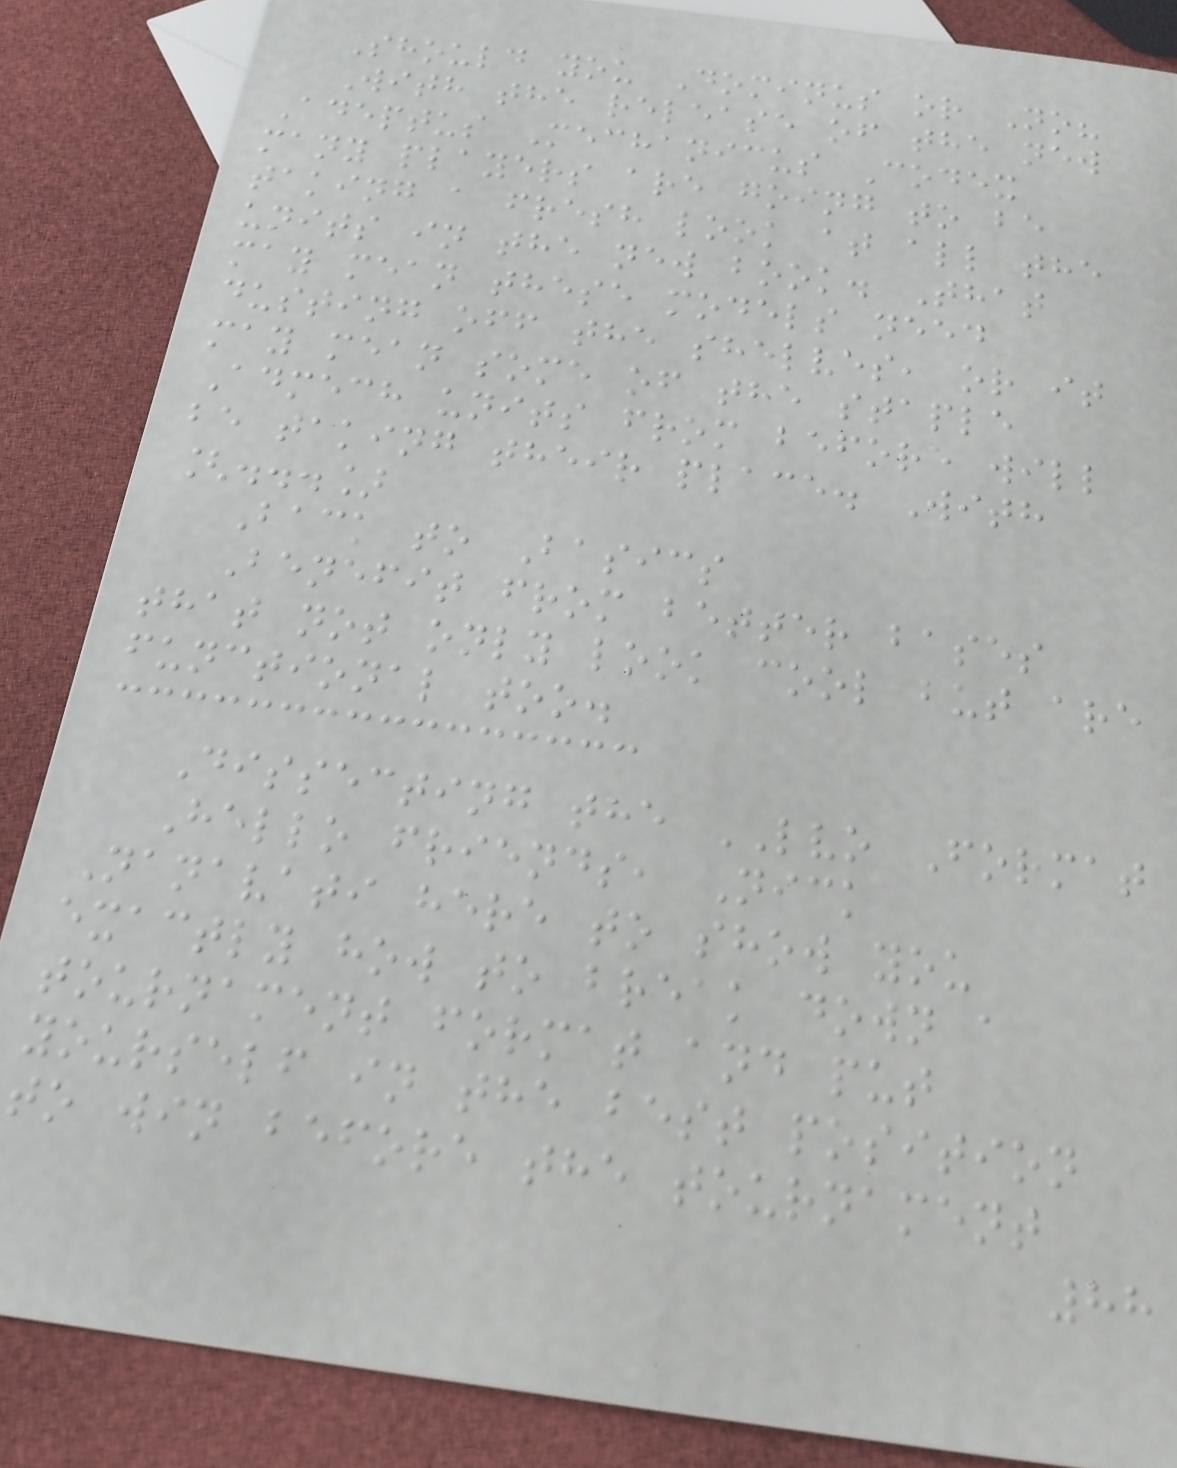Should you Dominus or No?
With the release of the new
Adeptus Mechanicus Codex
many players are going to be
taking a fresh look at all the
units in the new book. That
may mean these models need
dusting off the shelves, or it
may mean some of the staple
Admech units from before will
be taking their place. With
[...]
Back to Basics
Benefit from better bases
that not only look cool but are
functional too.
Dissecting the LVO Format
Hello friends, Nick
Nanavati here to show you
exactly how to break down a
tournament format and put
yourself in the best position
to win before the tournament
88
